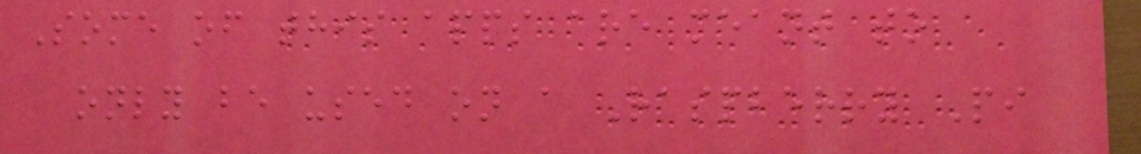Some of this apps are meant to
only be used on a Raspberry Pi
